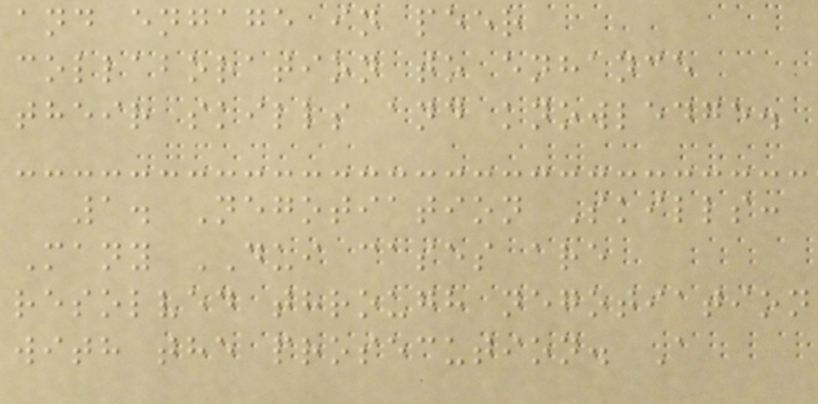and engage in peer
collaboration to enhance
their skills and knowledge.
1. Negotiation Skills:
Many DUI cases are
resolved through negotiation
with the prosecution. A
